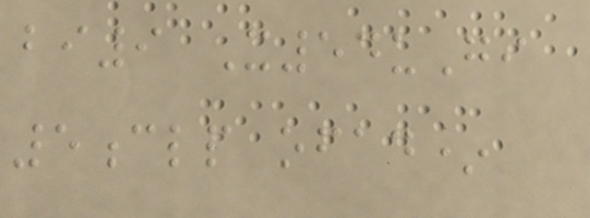bi9 X54uGi
5clp ofad*
